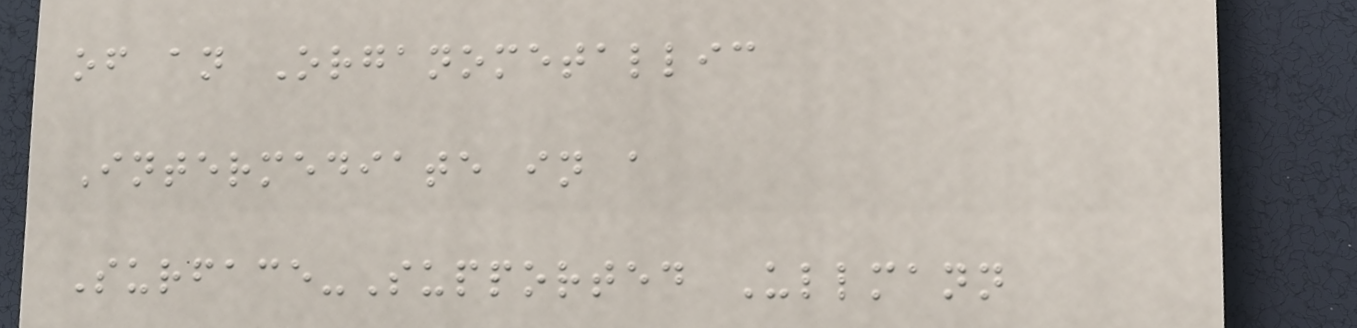of an Organometallic
Intermediate in a
Surface-Supported Ullmann
